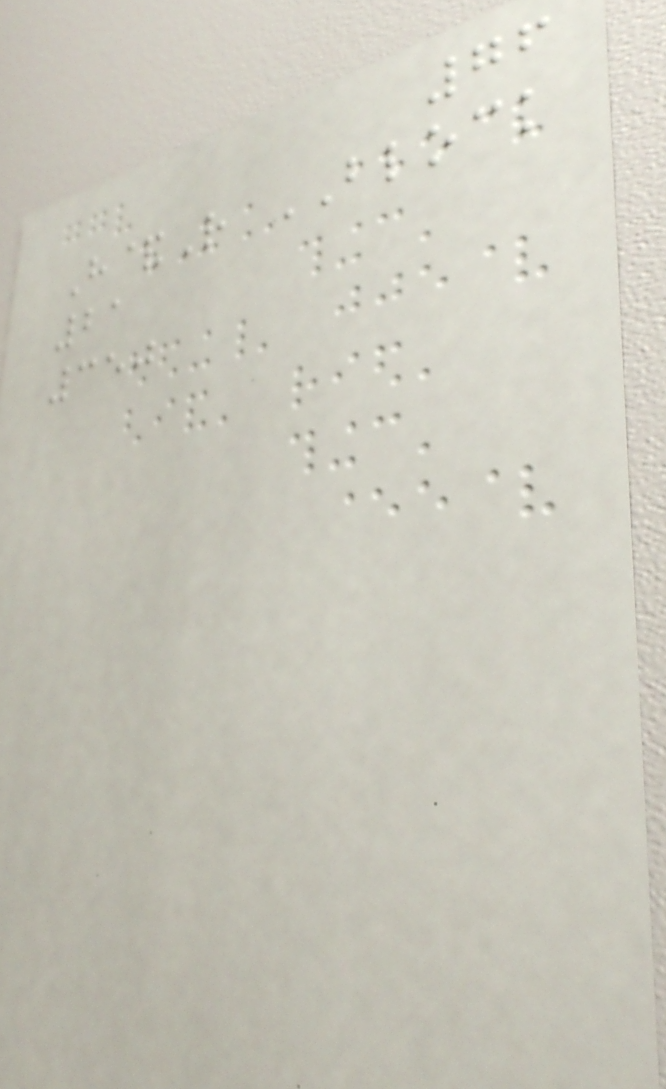76
H&R BLOCK
21
350
